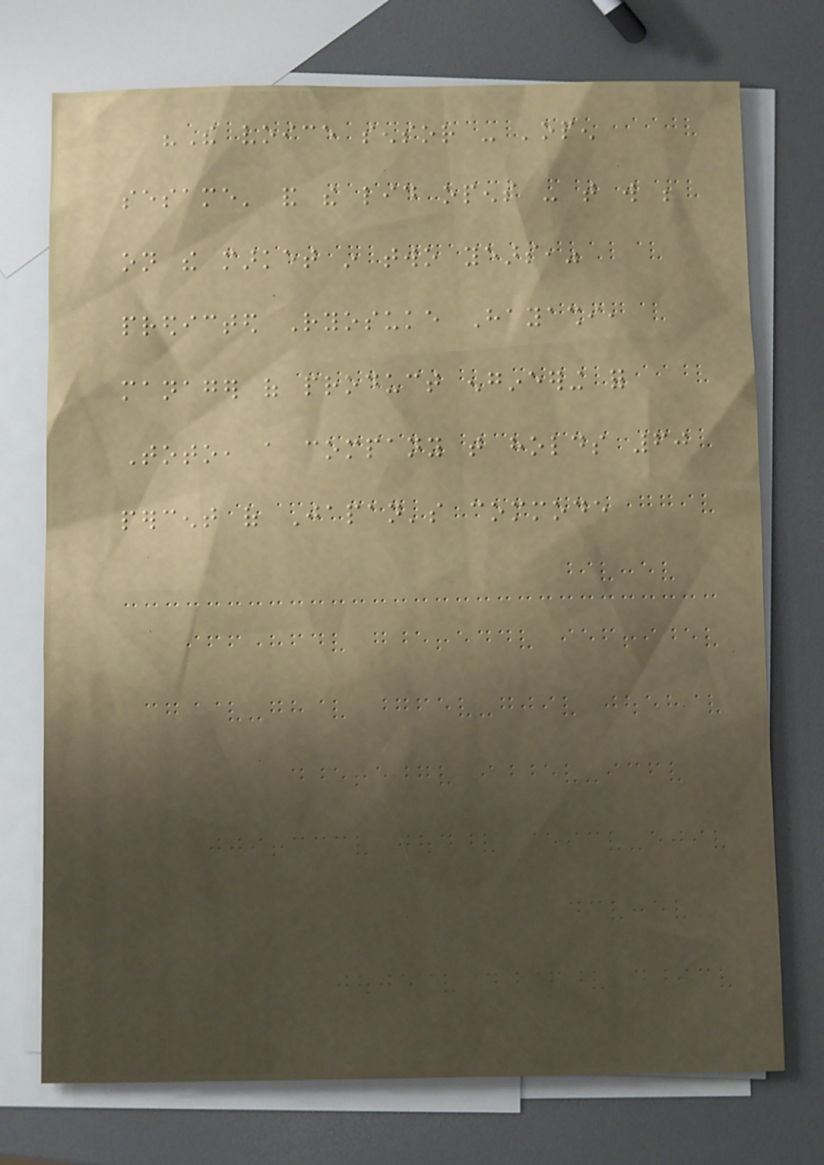"The voice sensor - 'open
sesame' and the lid opens - that will be
on the market in two years,"
predicted Ryosuke Hayashi,
manager of product engineering for
Toto, a company that holds 60
percent of Japan's commode
